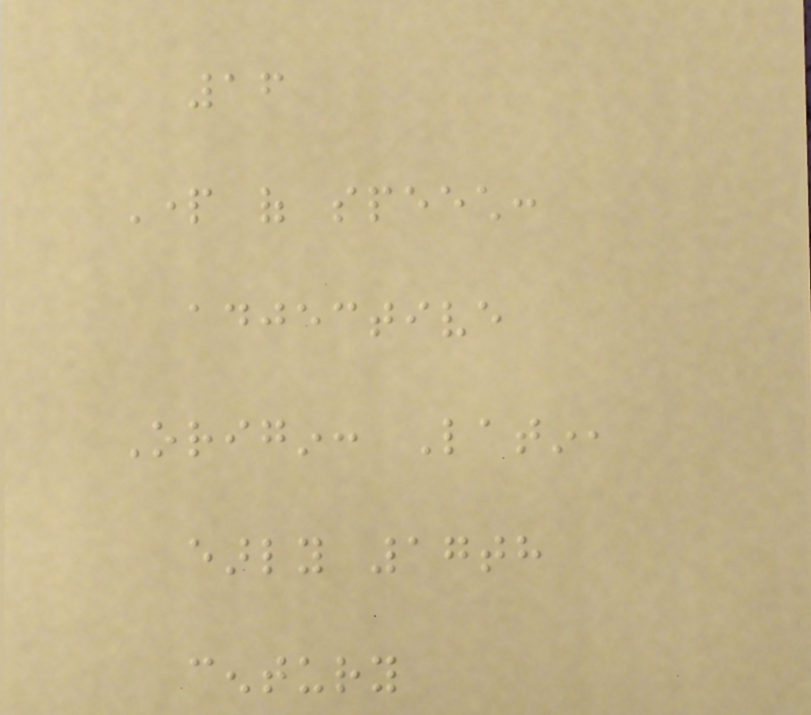16
Part of speech:
adjective
Origin: Latin,
early 17th
century
